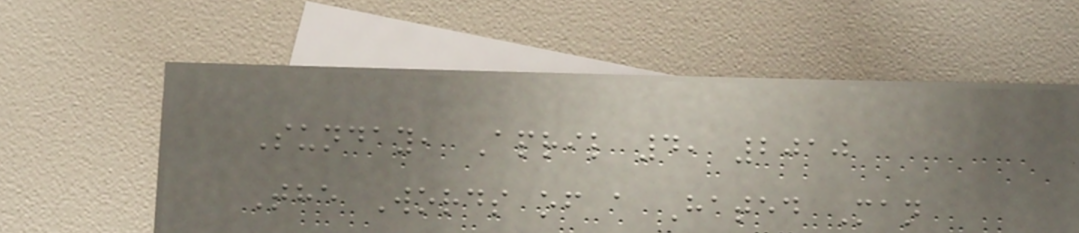Sunday, April 4, 2010
The Words of a Hated Man
